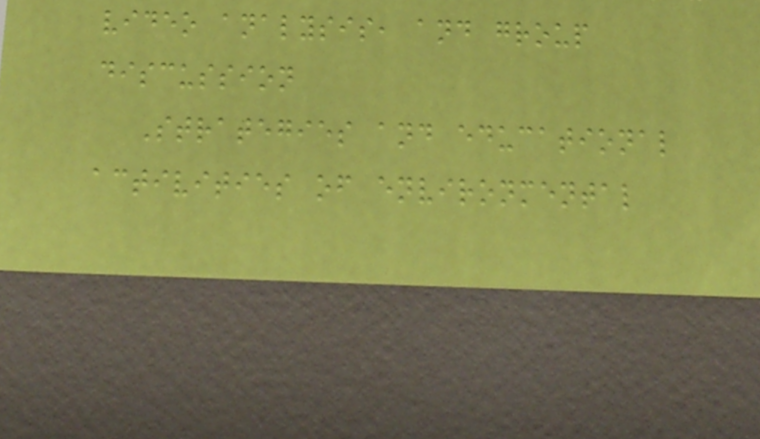video analysis, and group
discussion
Strategies and educational
activities of environmental
